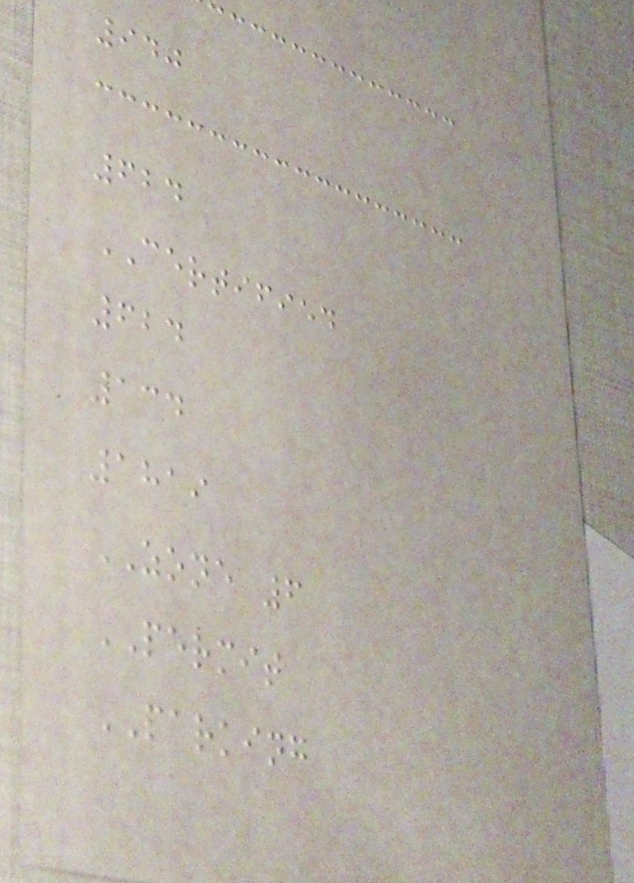940
624
CERTIFIED
624
134
1819
ZONE 6
PERMIT
PARKING
